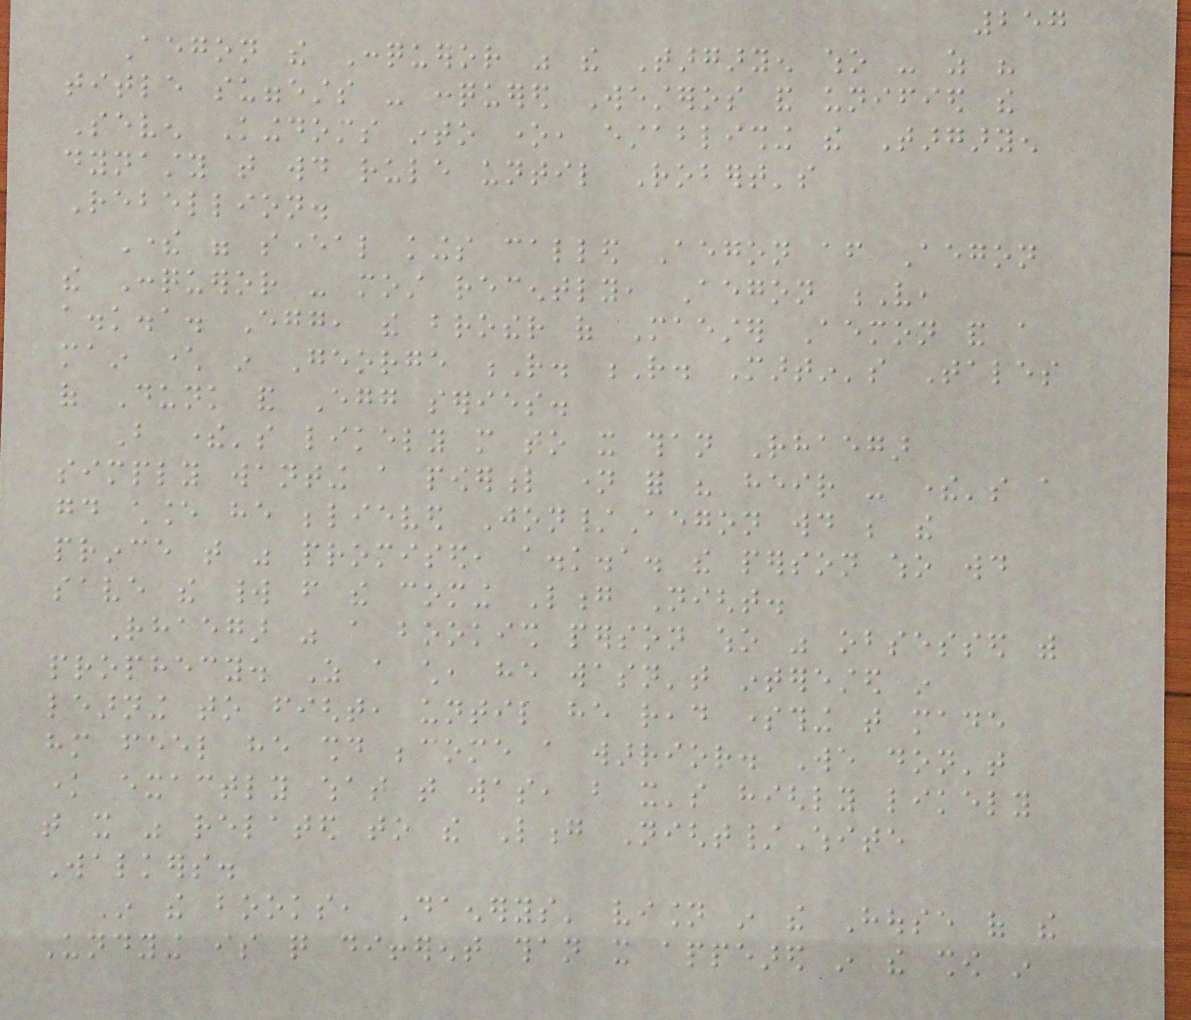257
Aegon the Conqueror was the Targaryen who - as his
title suggests - conquered Westeros and unified the
Seven Kingdoms into one, establishing the Targaryen
dynasty that would rule until Robert's
Rebellion.
There were several kings called Aegon after Aegon
the Conqueror - most recently, Aegon V,
a.k.a. Egg, the brother of Maester Aemon and a
main character in George R. R. Martin's Tales
of Dunk and Egg series.
But there's likely more to it than Rhaegar
simply wanting a powerful name for his heir - there's a
good chance he believed Jon/Aegon would be the
prince that was promised, a.k.a. the person who would
save the world from the coming Long Night.
Rhaegar was a bookish person who was obsessed with
prophecy. As a child, he wasn't interested in
learning to fight, until he read something that made
him feel he should become a warrior. We don't
know exactly what that was, but it's highly likely
that it was related to the Long Night/White
Walkers.
In the books, Daenerys' vision in the House of the
Undying is quite different than it appeared in the show in
